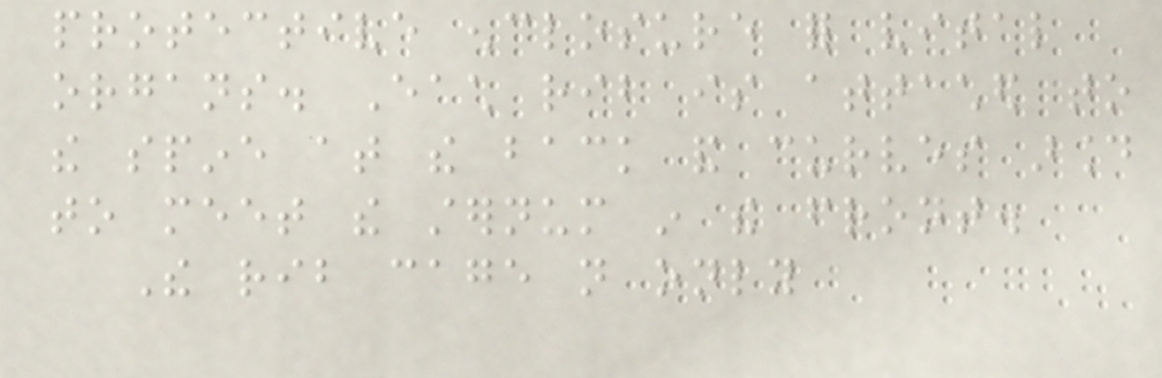protective enclosure for vital
organs. Each rib is attached to
the spine at the back and curves around
to meet the sternum in the front.
The rib cage not only
